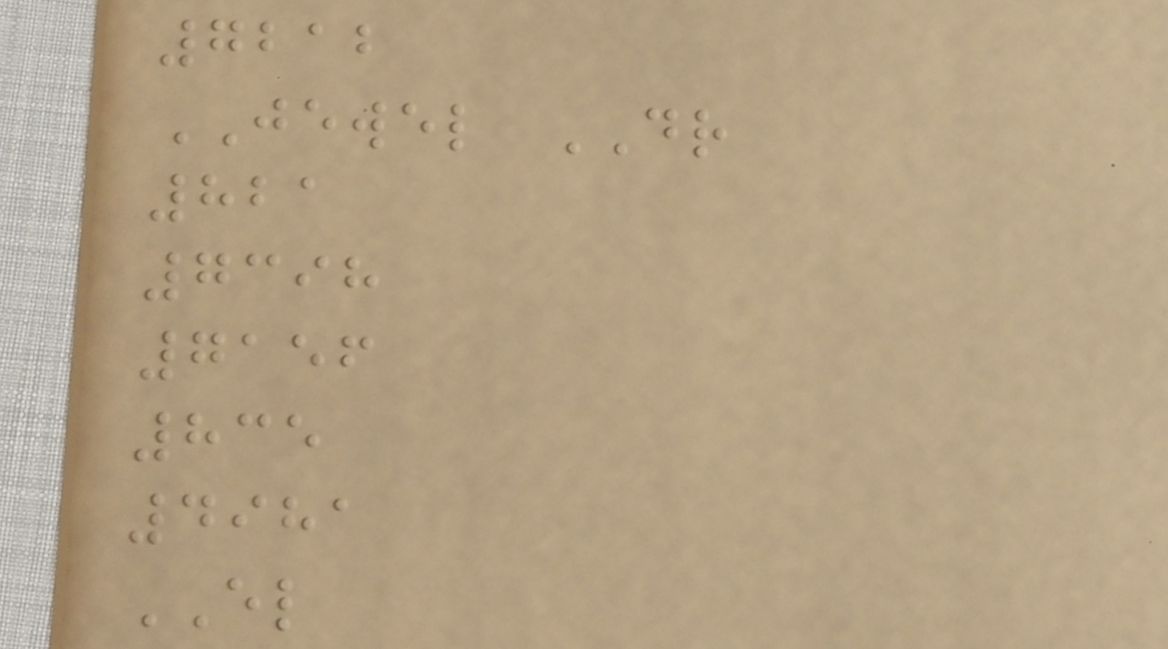7212
JEWEL DR
821
7398
7156
835
4981
EL
